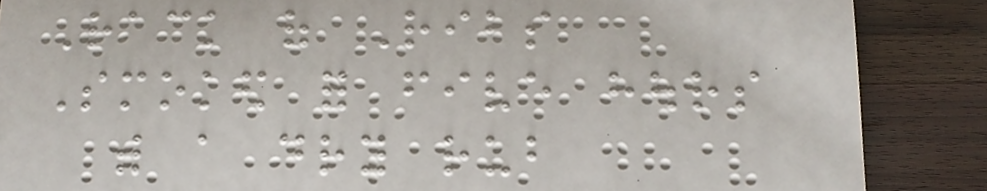Rack of Ribs
Smoked for five hours
with a dry rub
